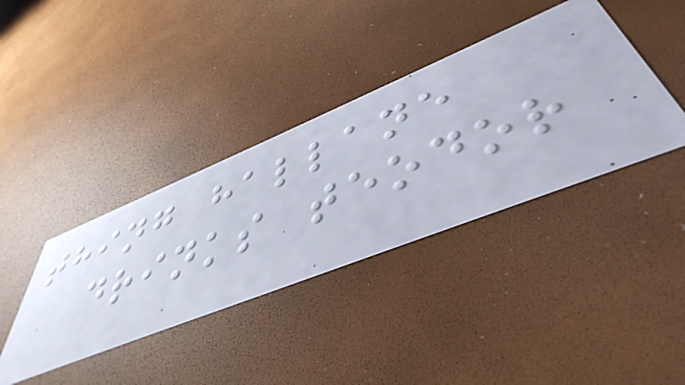thing hallane
drinks teodor
